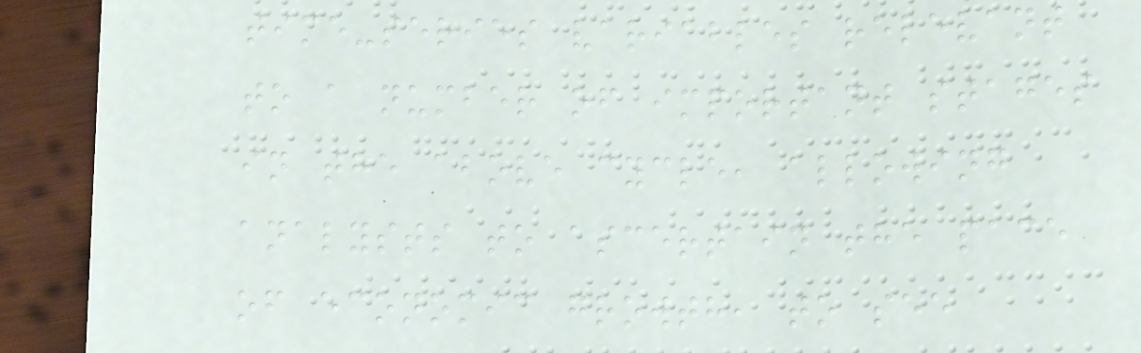time-series variables relevant
to a number of important stages
in the above cycle, allowing
analysts to ascertain the pace
of economic growth, to see
